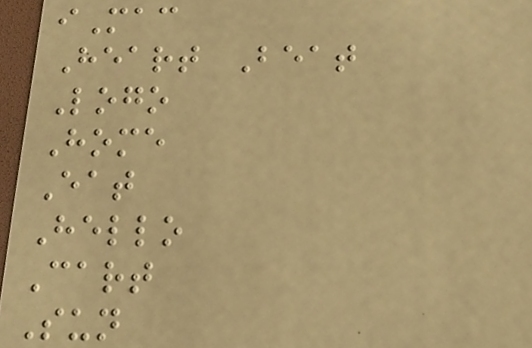iMac
Heart Beat
Logo
Home
Eat
Hello
Cart
Sun
